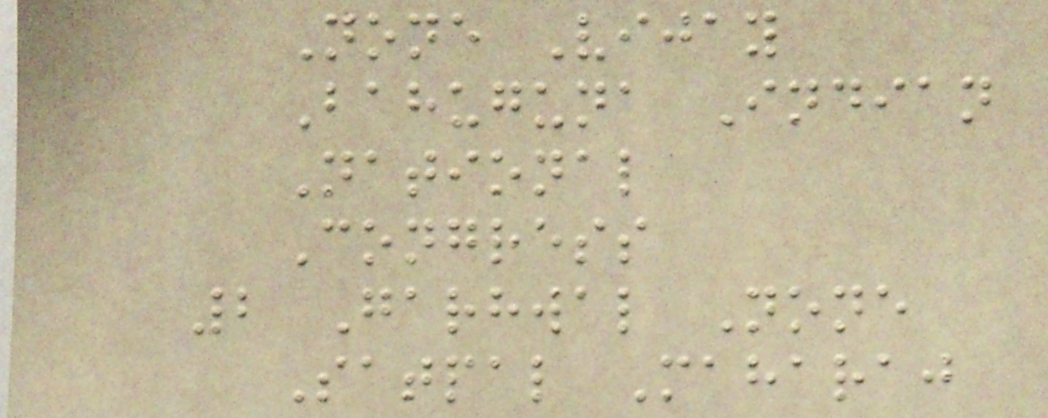None Vijay
Bahuguna Indian
National
Congress
2 Garhwal None
Satpal Maharaj
